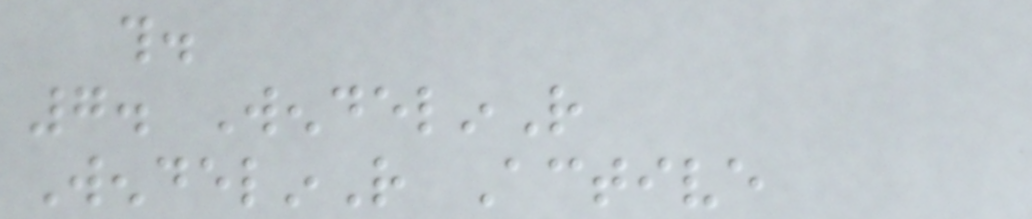this.
7. WendelinR
WendelinR Active
